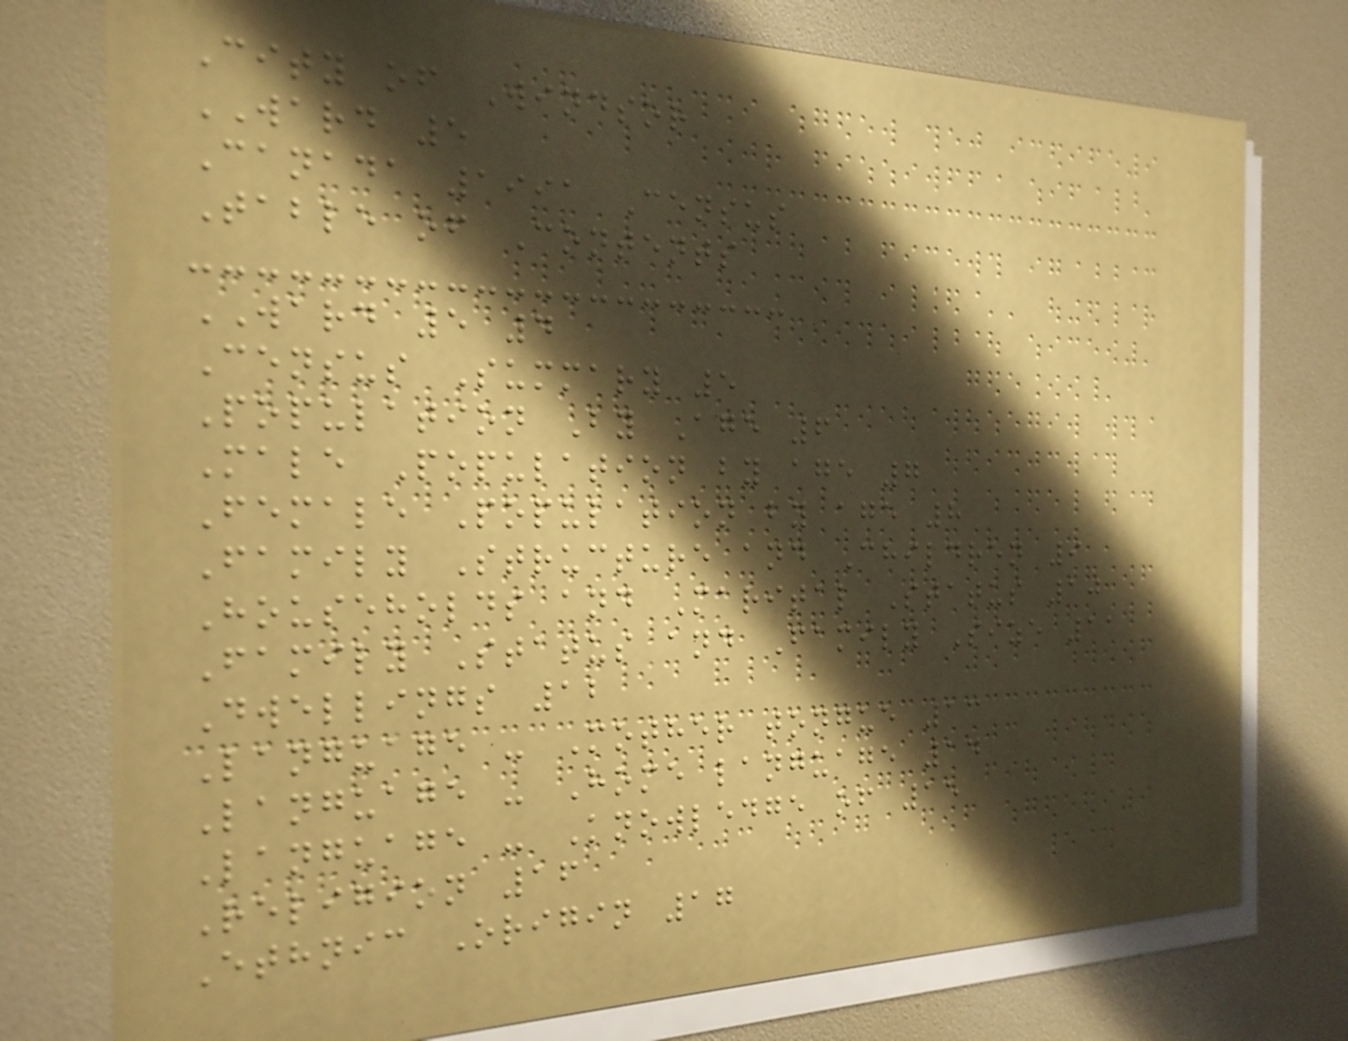City of Windsor
WARD 5
Canada 1991 Census
Table of Contents
WARD 5 4
Census Summary 5
Population By Age 6
Male Population by age 7
Female Population by age 8
Family Structure and Children 9
Households and Marital Status 10
Family Status and Family Size 11
Dwellings 12
Language - Mother tongue 13
Language - Home language 14
Language - Knowledge of 15
Religion 16
Ethnic Origin 17
